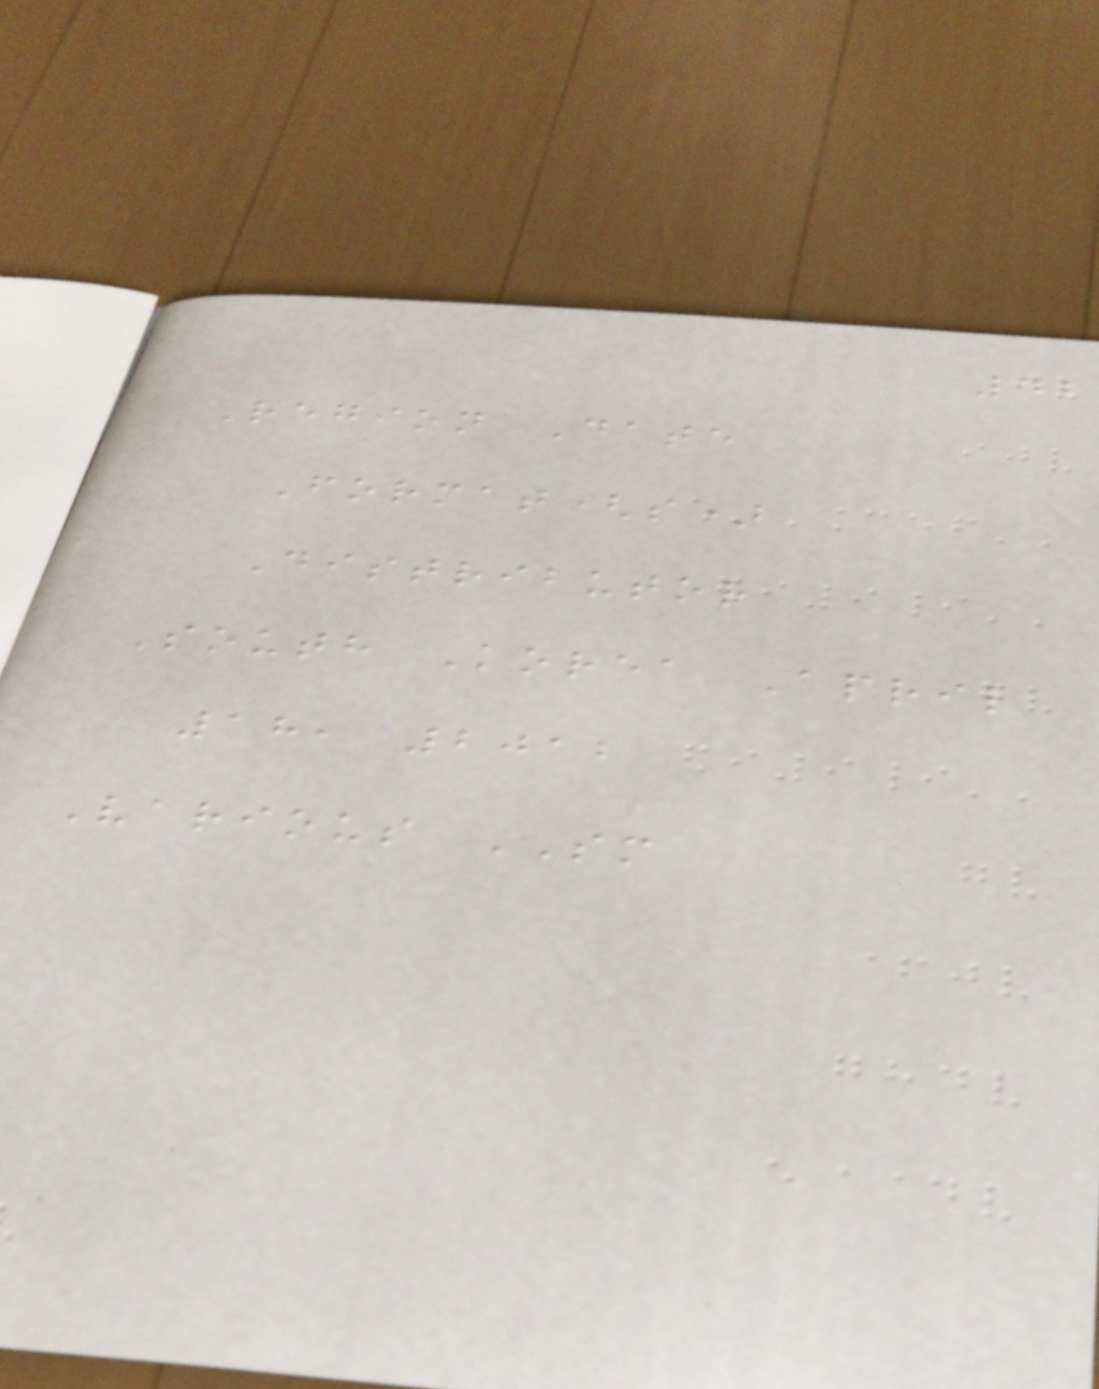42
Region Date
Format(s)
Distributor
South Korea April
18, 2012
Various SM
